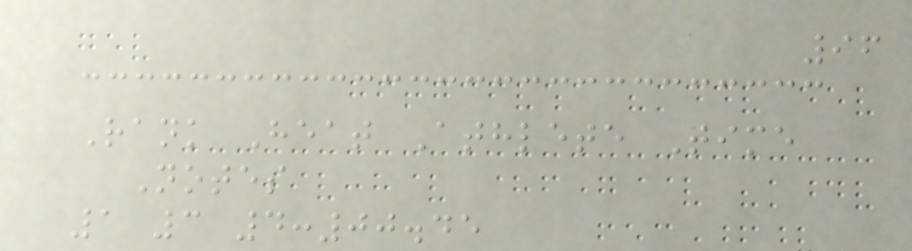96
Rank Heat Athlete Time
Notes
1 3 4:00.45
